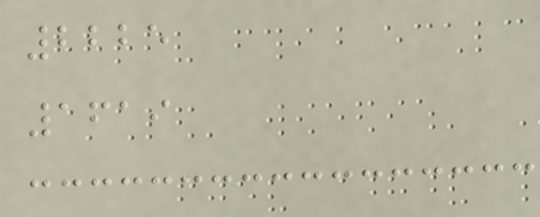2225
1619
